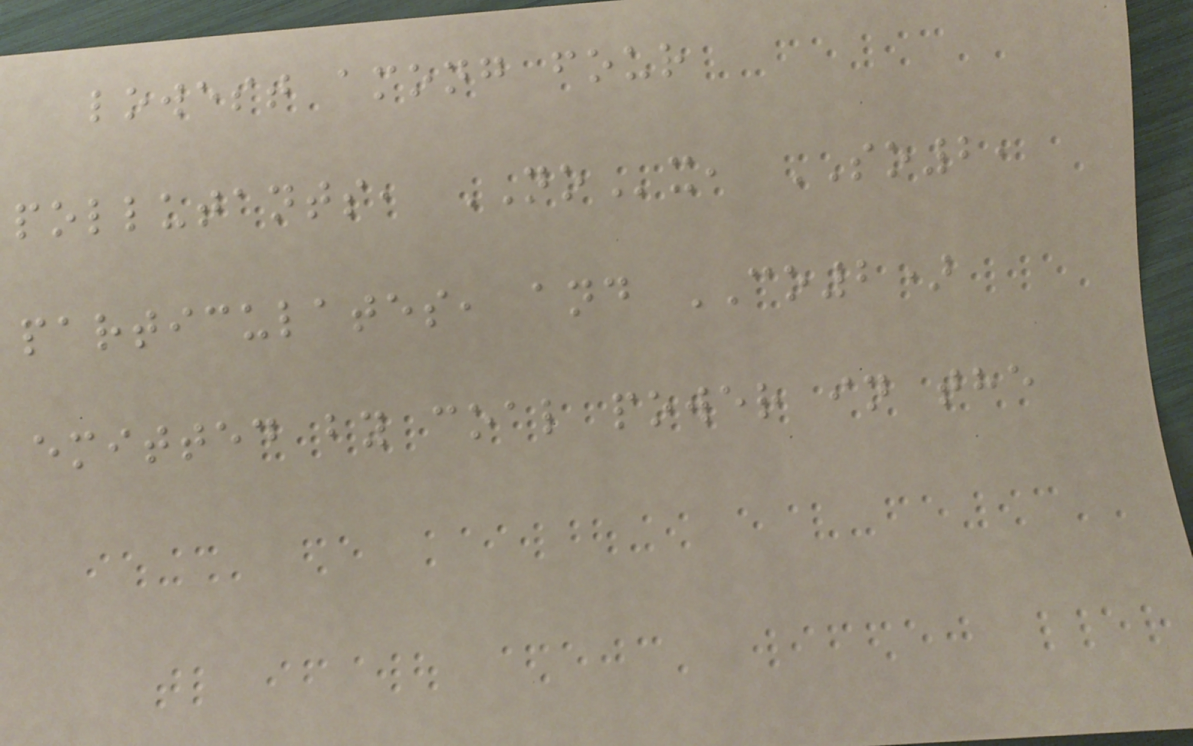lowest among four
pollutants, NOx, SO2,
particulates, and CO2)
emitted by coal power in the
